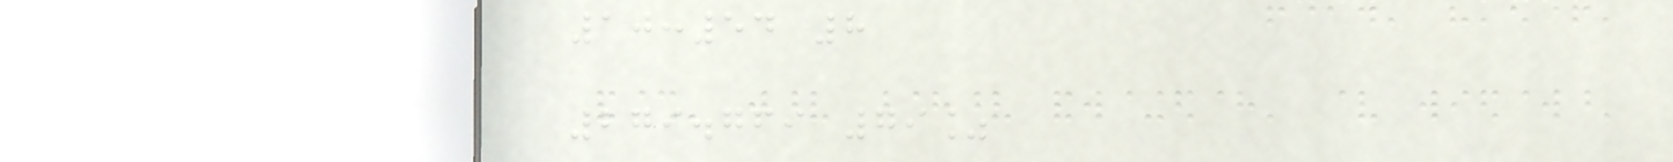10:54 8
279.769 79%
